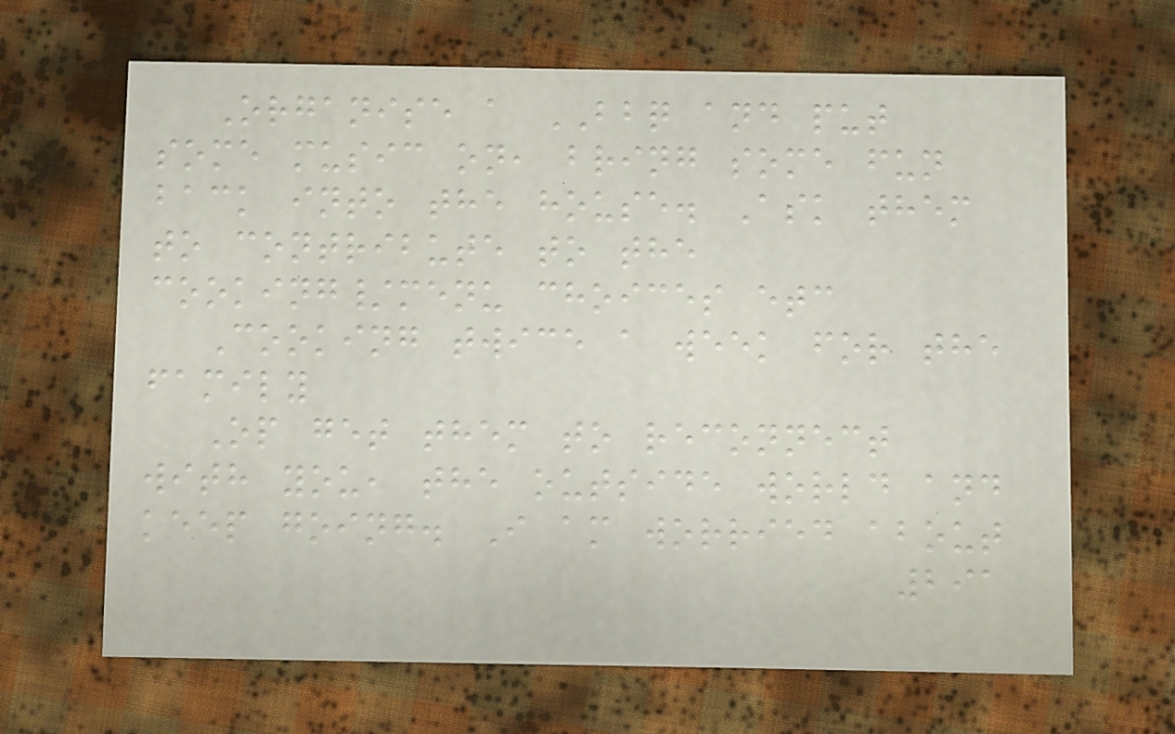Organise a BBQ and put
some music on, bring some fun
back into the house. Ask them
to contribute to the
cooking/menu choices etc
Cooking twice a week for the
family
Op get them to reconnect
with you, the outside world and
keep going. I am worried about
291
